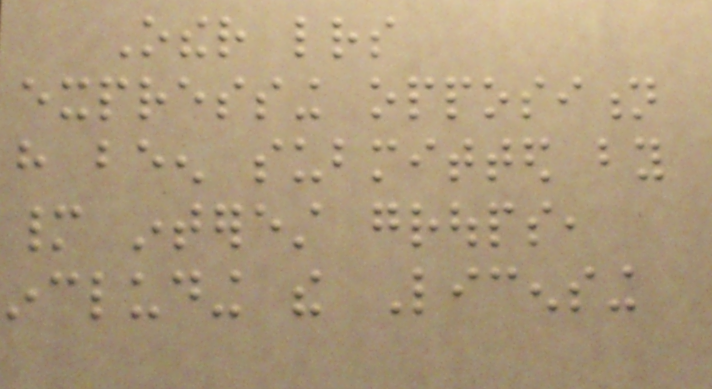Other letters
expressing opposition
have been submitted by
many interest groups,
including the Licensing
